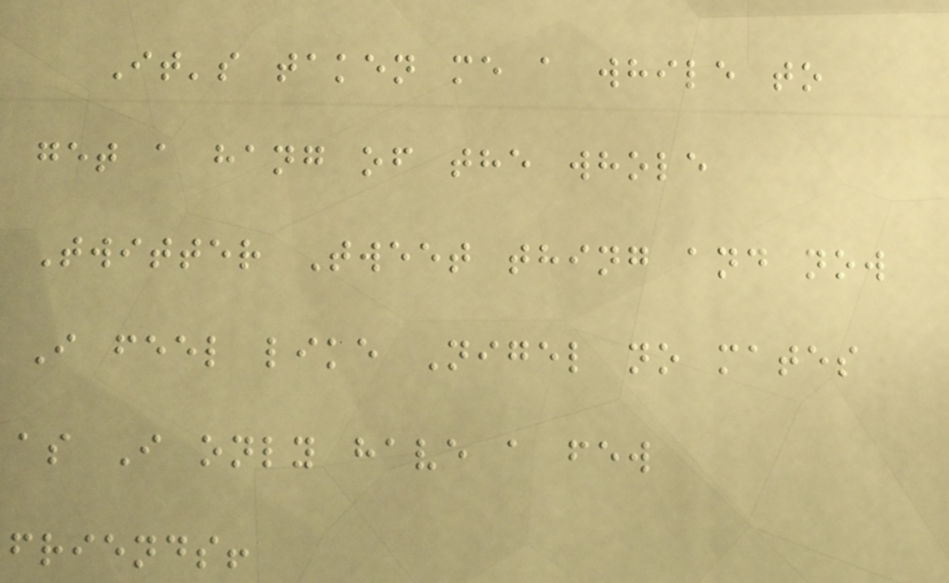It's taken me a while to
get a hang of the whole
Twitter Tweet thing and now
I feel like Nigel no mates
as I only have a few
friends!
